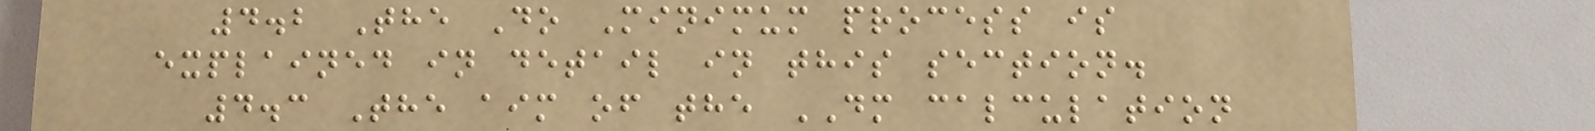4.2 The Do Minimum process is
explained in detail in this section.
4.3 The aim of the DM calculation
